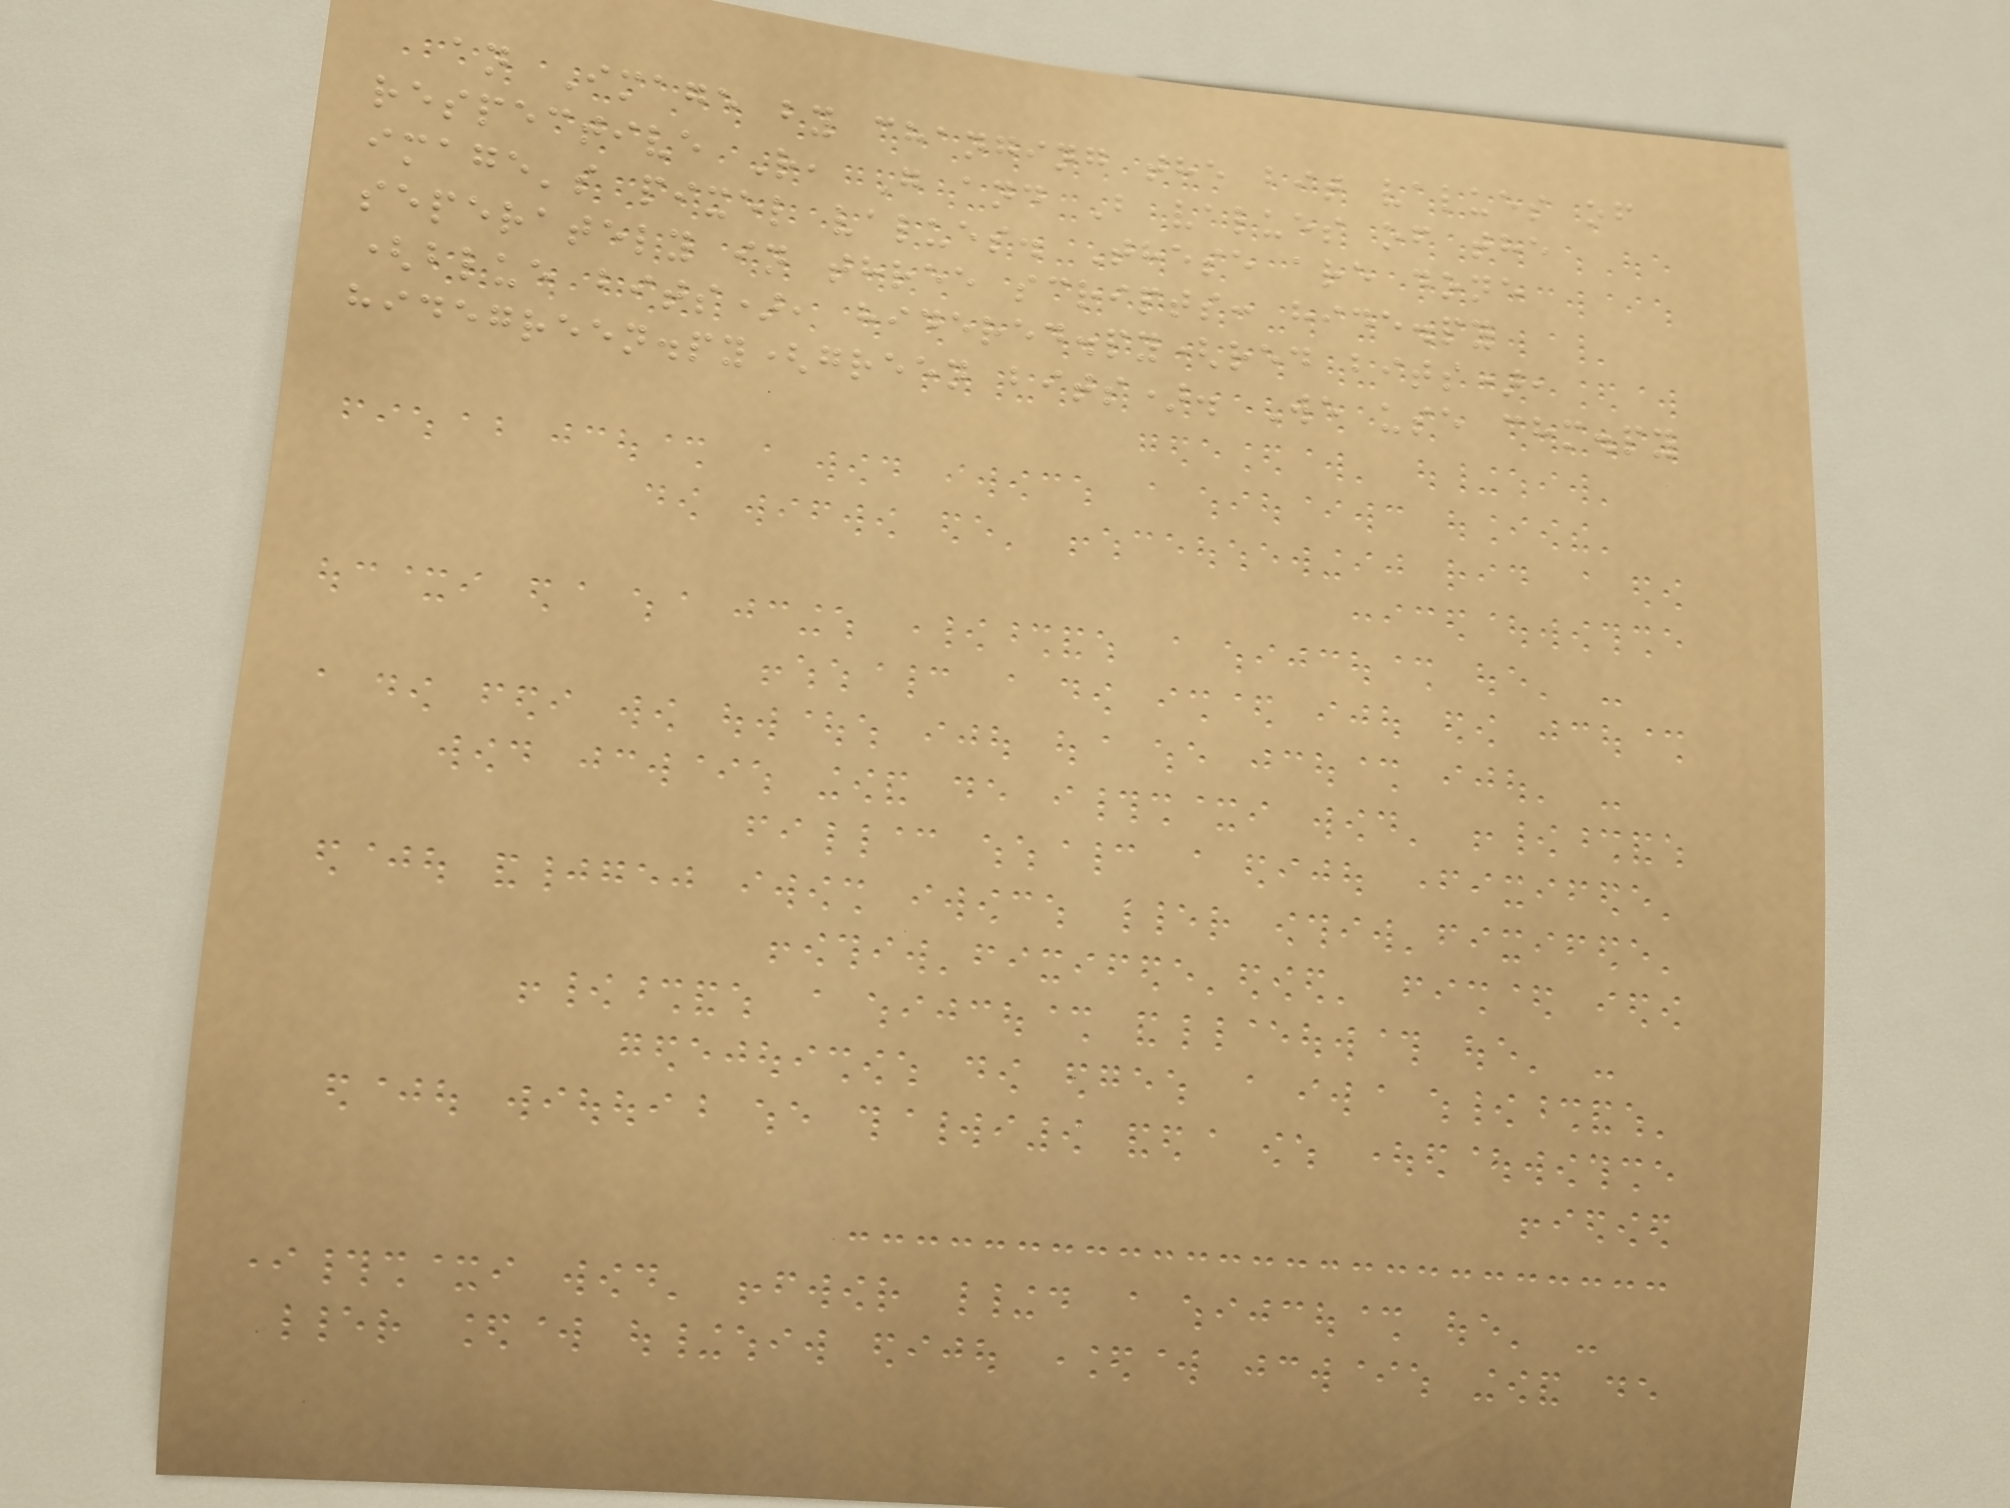an Image by changing the bit values of
respective R, G and B values of the
image's pixel values. These are done
seperately in three scripts: hide.py
(blue bits), hidered.py(red bits),
hidegreen.py(green bits). We use chm.py
